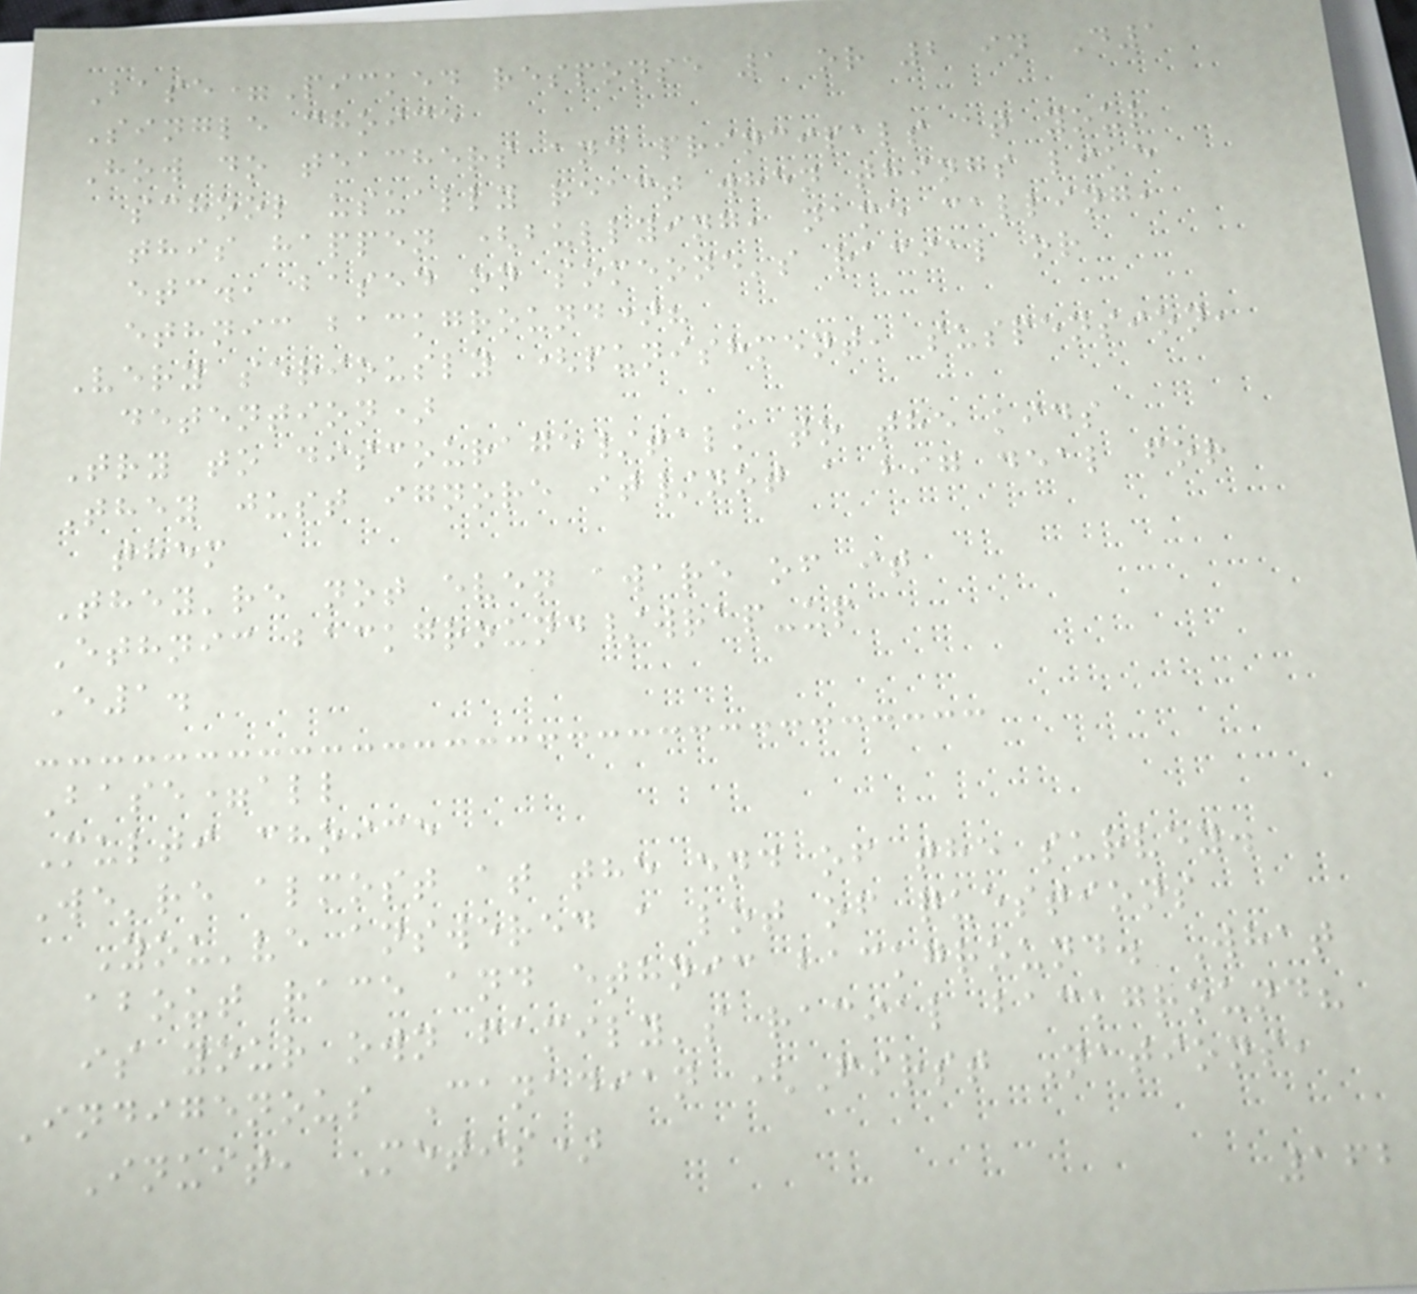Base=Picked response 1 or 2 in D1
Single choice
How do teachers and principals at your
school usually react when things like
this happen (bullying, name calling,
etc., based on someone's racial or
ethnic background)?
Very seriously (punishment, suspension,
detention)
Try to discourage/talk to the kids
They just ignore it/not a big deal for
them
They're not even aware of it
Ethnic background/wrap-up
E1.
Base=all
Multi choice
We're almost at the end of the survey.
You've answered a lot of questions
about race and ethnic background. What
is your own family's racial background?
Indigenous Canadian (First Nations,
Inuit, Metis)
162
